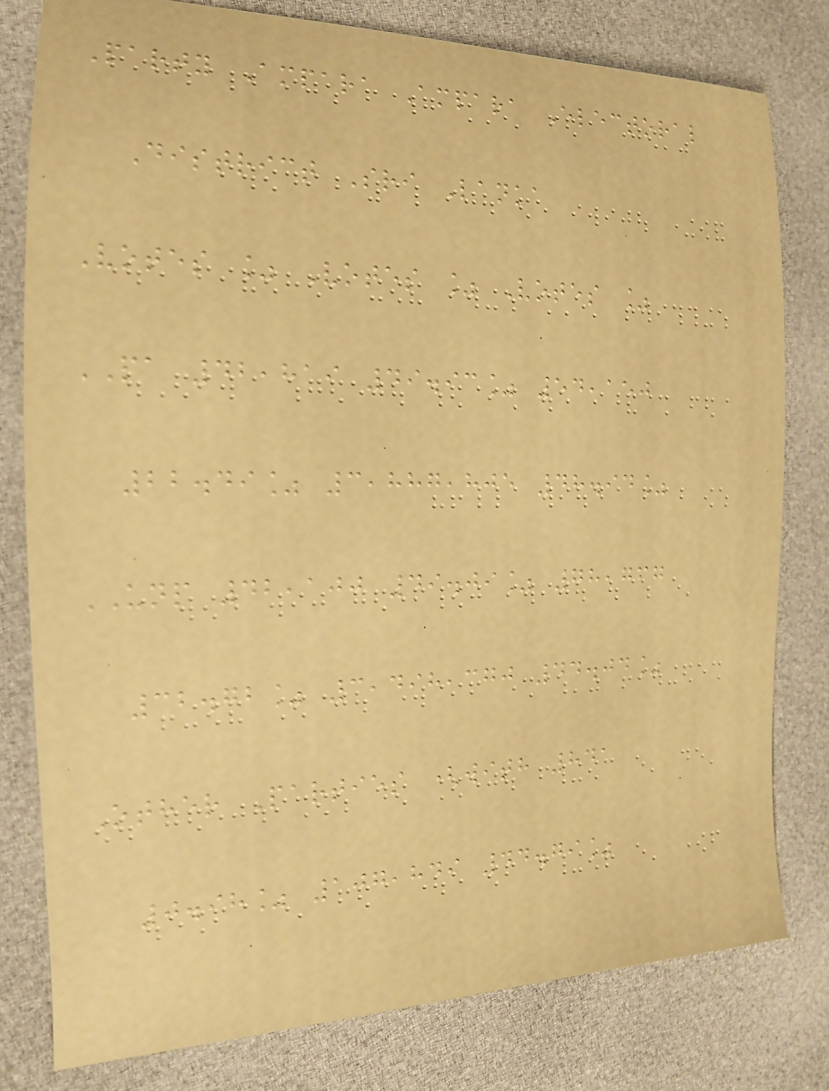Party Ampara Ampara Electoral
District Sri Lanka
Votes % Votes % Votes %
PA 42,819 49.93% 54,150
22.49% 3,887,805 48.94%
UNP 42,100 49.09% 78,767
32.72% 3,498,370 44.04%
Other Parties (with 841
0.98% 107,849 44.79%
